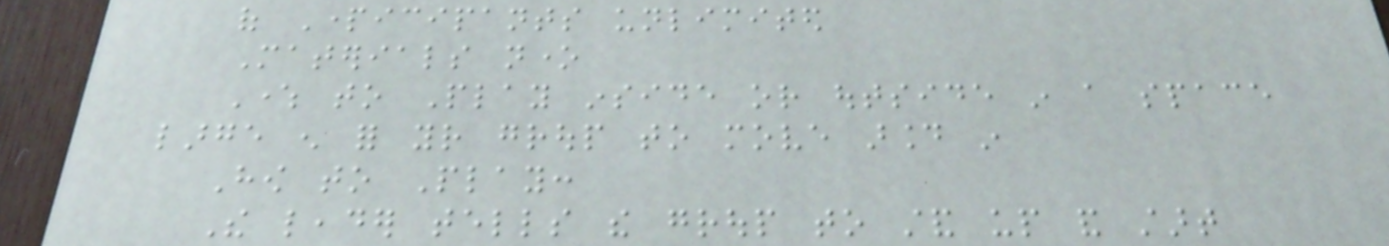of Participants unlimited
Materials none
Where to Play inside or outside in a space
large enough for your group to move around in
How to Play:
The leader tells the group to stand up and start
